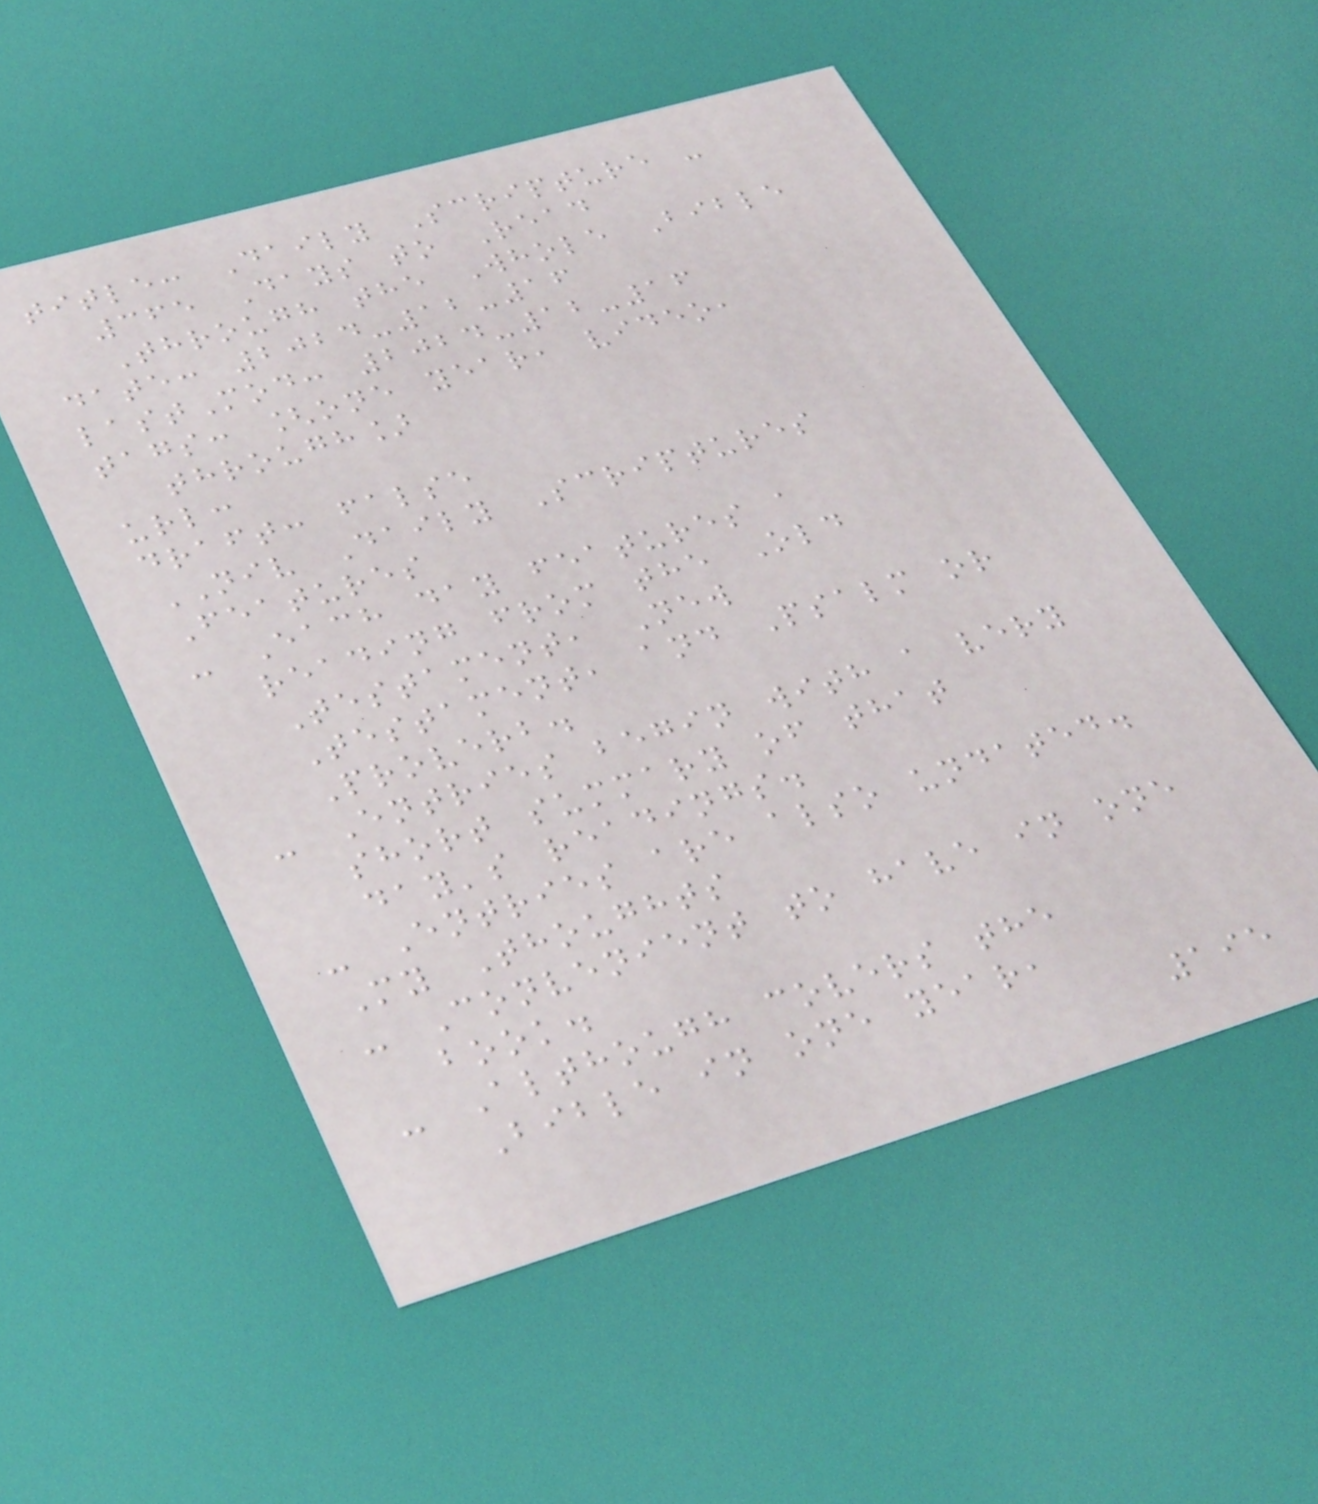title: Daily Scripture -
365 Days to Read
Through the Whole Bible
date: 2024-12-16
lastMod: 2024-12-16
tags: [one year, video,
through]
url:
draft: false
NIV Daily Scriptures
Features
- Each day features a
reading from the Old
Testament, New
Testament, and Psalm or
Proverb.
- Entries begin with a very
short summary of that
day's readings.
- Entries are also undated.
My Thoughts
- Convenient to have in one
book.
- Although covers the
Bible in one year,
195
